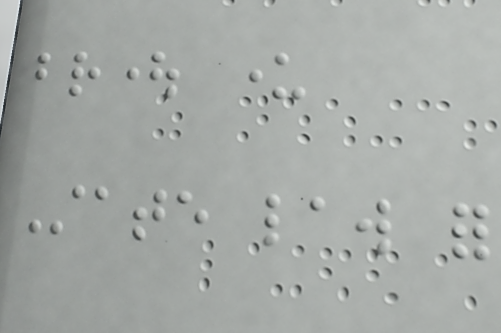brought under
State law for
